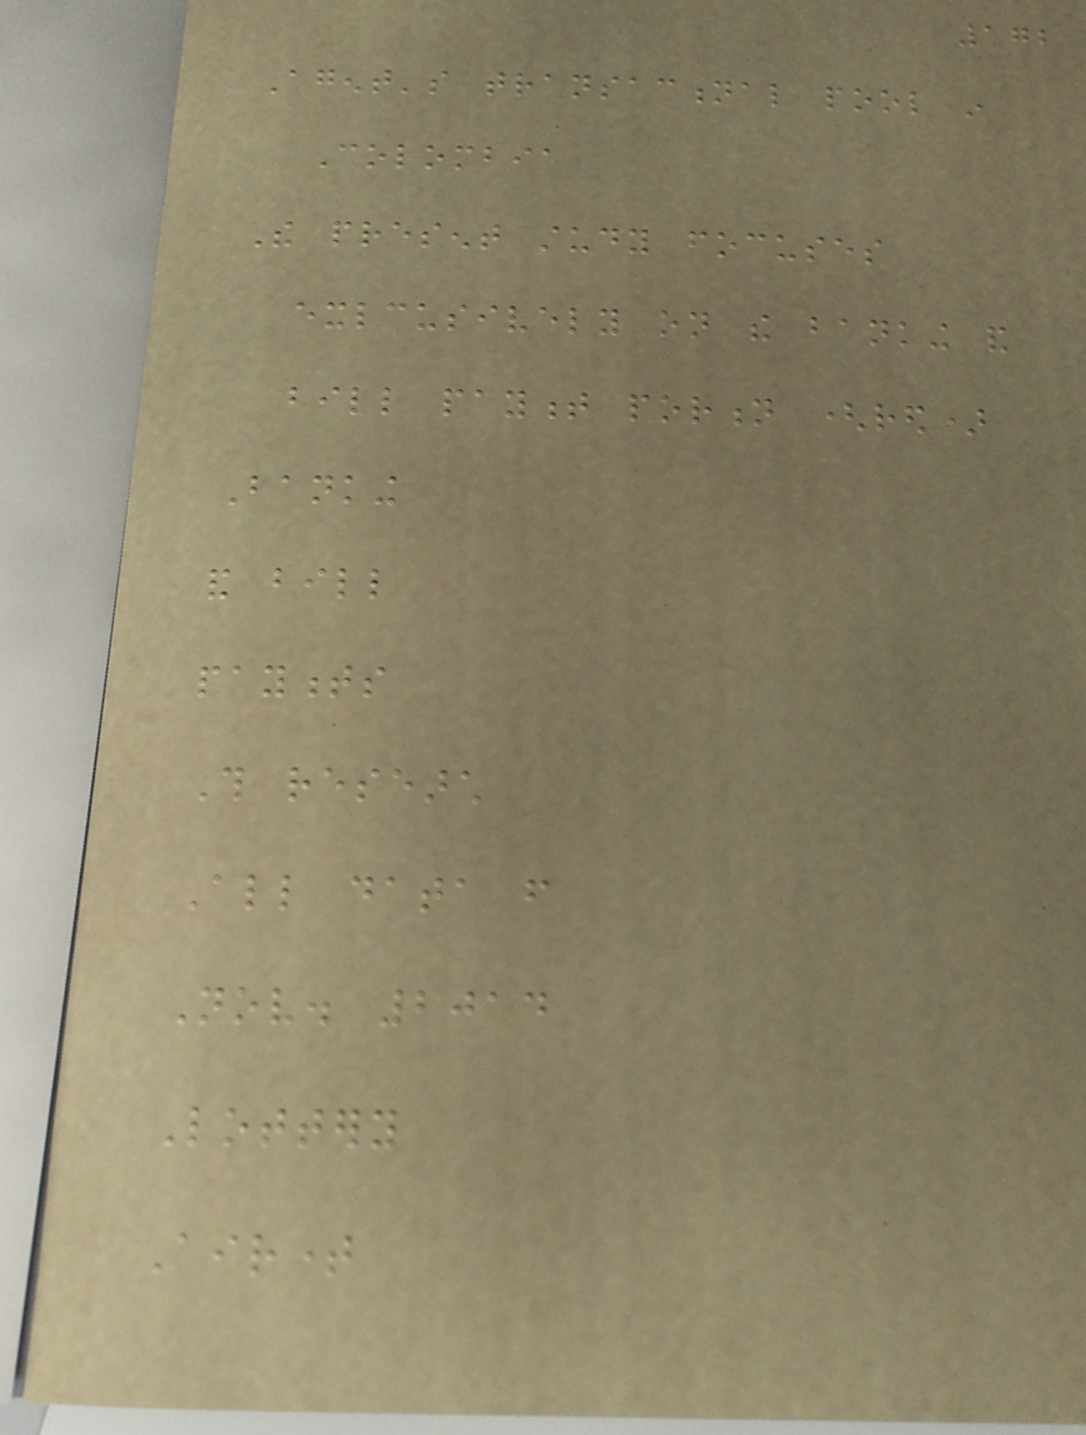172
Agent's transactional pool in
Colombia
The present study focuses
exlcusively on the banking and
bill payment portion (red)
Banking
and bill
payments
This research
All data from
Nov. 2014
Lottery
Airtime
